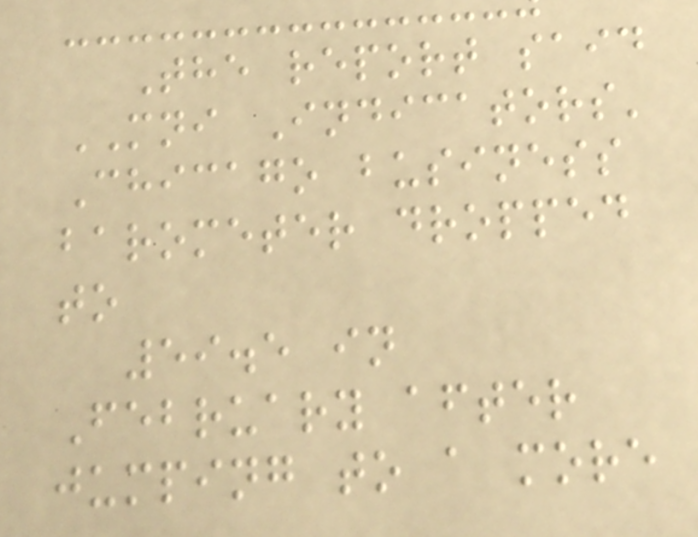The report said
MNI Indicators'
Chicago business
barometer dropped
to
59.5 in
February after
jumping to a more
